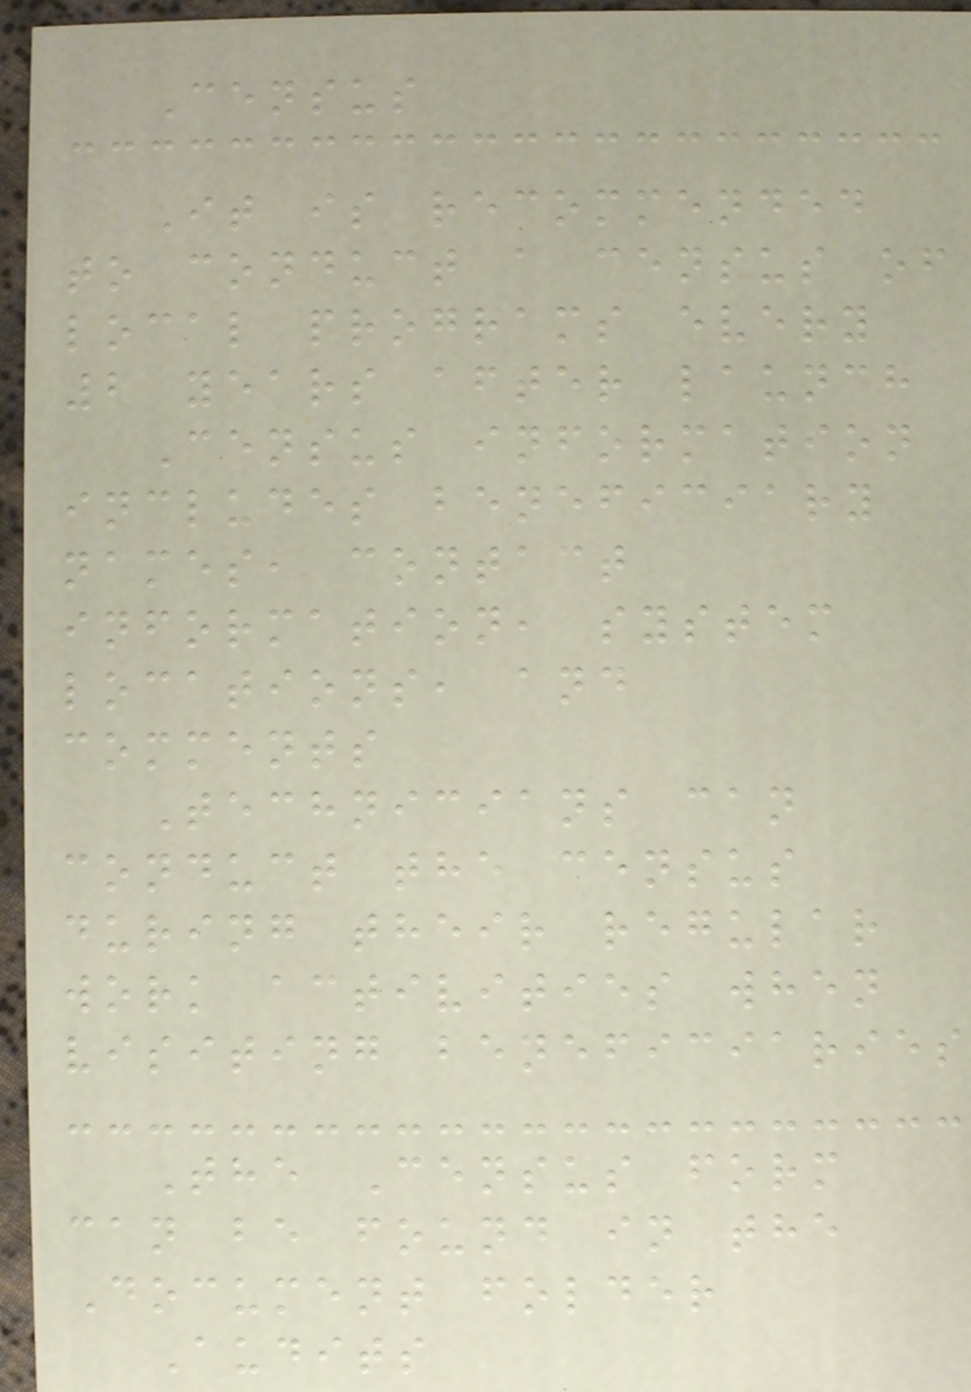Census
It is recommended
to conduct a census of
local programs every
2 years after launch
Census information
includes beneficiary
names, contact
information, system
locations, and
comments
Technicians can
conduct the census
during their regular
work activities when
visiting beneficiaries
The Census form
can be found in the
Document folder
Audits
